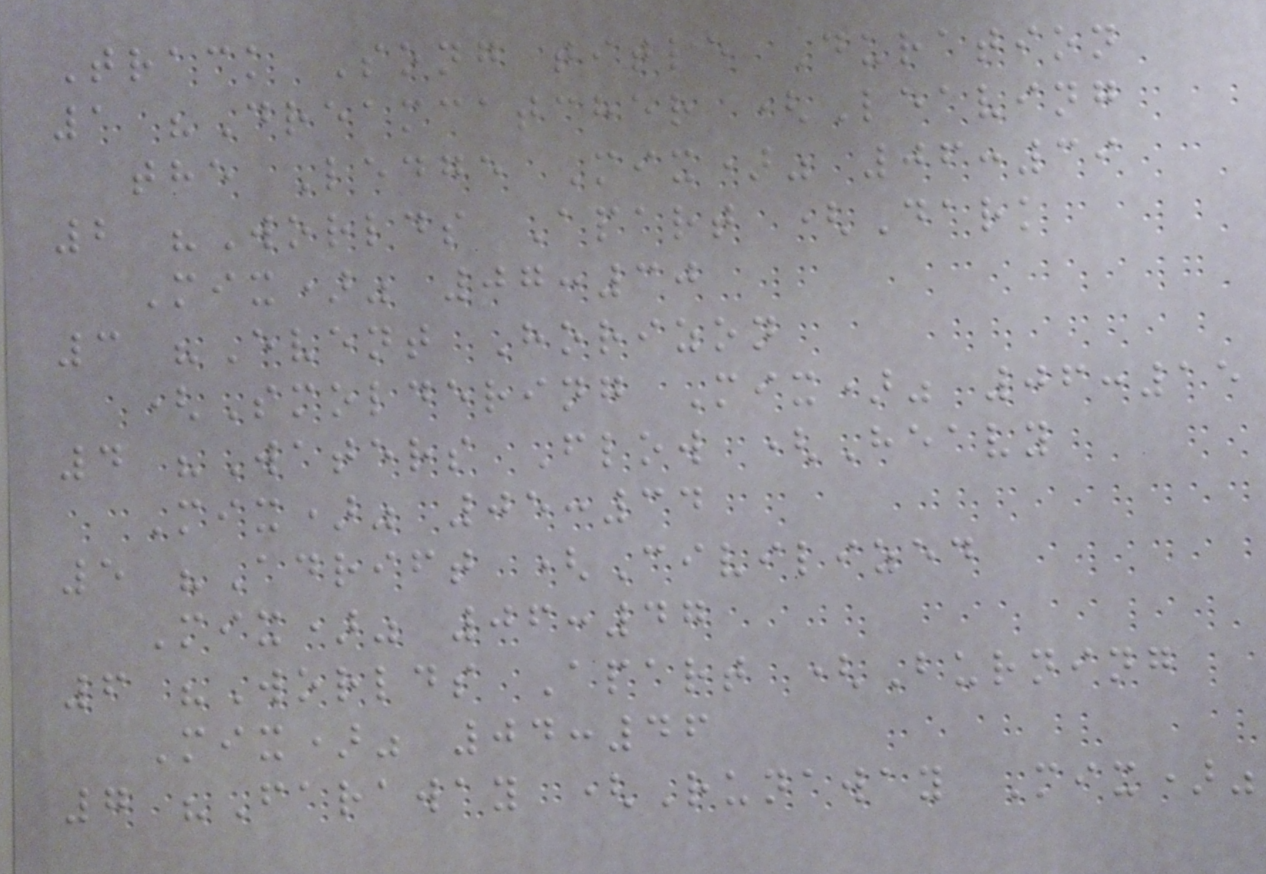Track Song title Duration
1 "Dreamcatcher (Leaving
the Ledge Mix)" 06:39
2 "Worlds Apart (Dark
Mix)" 07:30
3 "Event Horizon
(Smoldering Mix)" 06:15
4 "Waters Flow (Heavy
Mix)" 05:34
5 "Adrift (Civilized
Mix)" 06:47
6 "Worlds Apart (Burning
Mix)" 04:46
7 "Faraway (Runaway Mix)"
